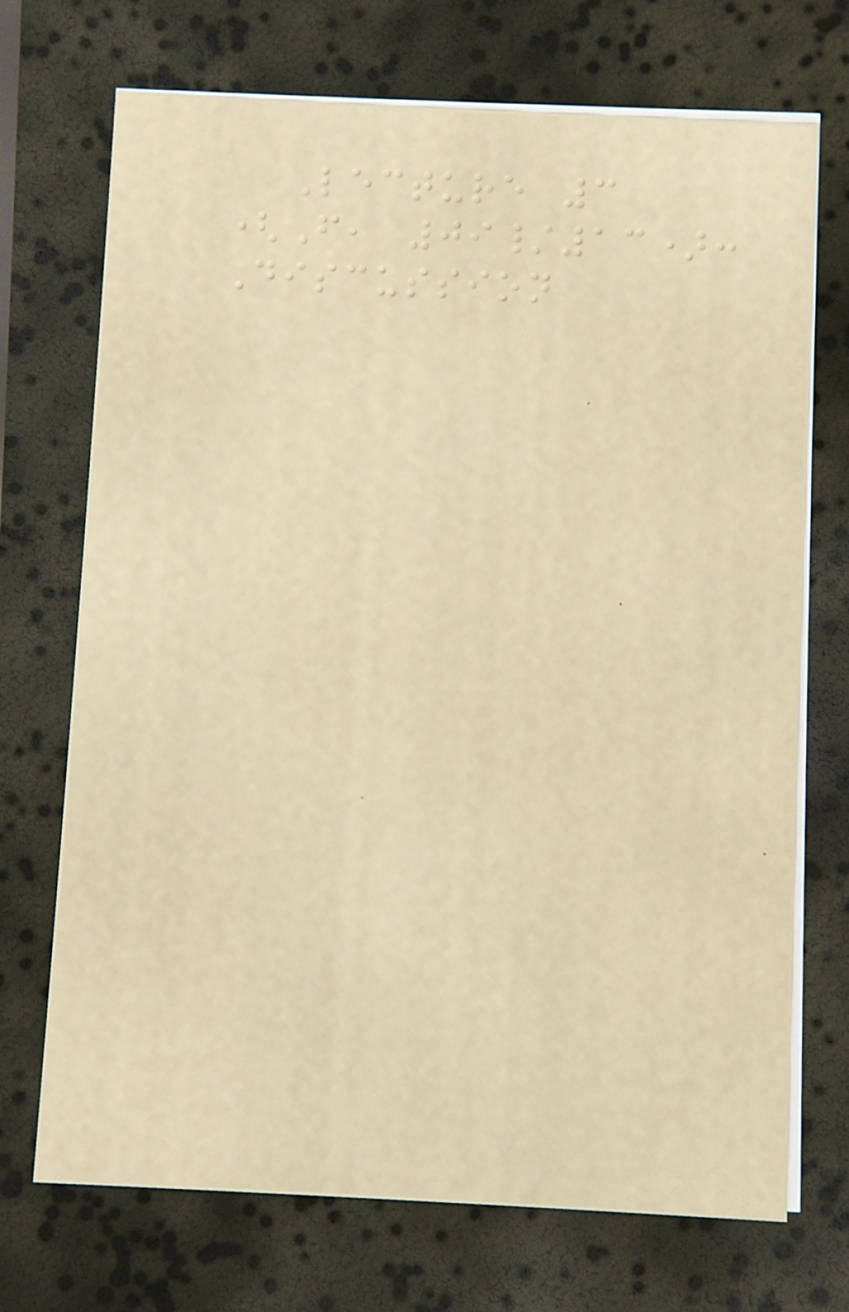Lecture 3
(F, 09/13):
Discussion
